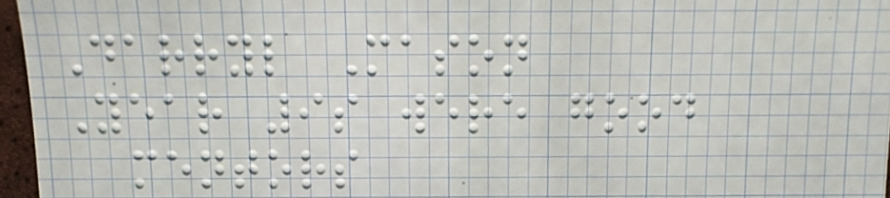Darryl Mason
Year 9s were good
mentors
